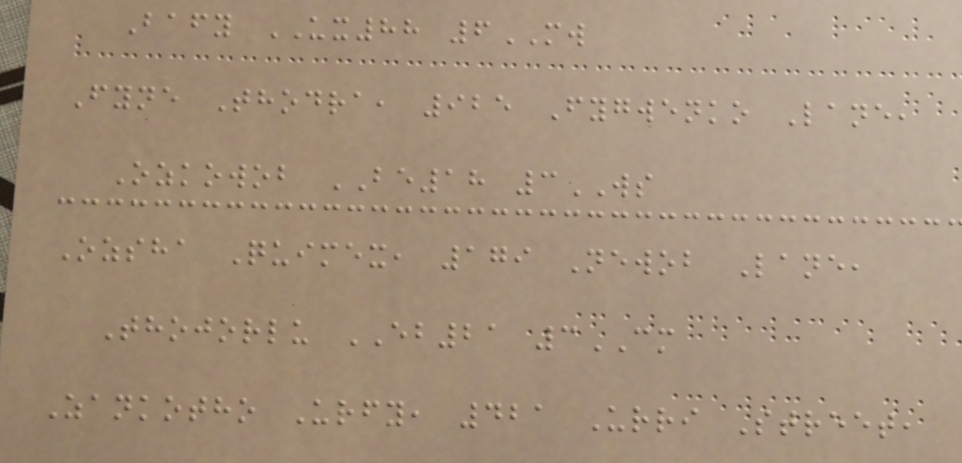Bafy UX88 6MW
Fyne Thodra, 925 Fygwenko Lane,
Ozkowob BE18 3WS
Ozsha Quimex, 179 Newob Lane,
Thojorlu EB21 3CM
Zankotho Urfy, 421 Urri Street,
